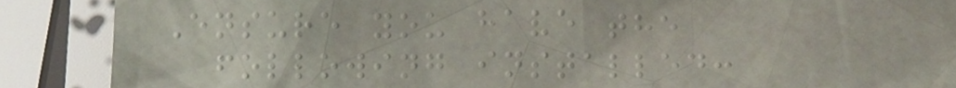Ensure you have the
following installed:
